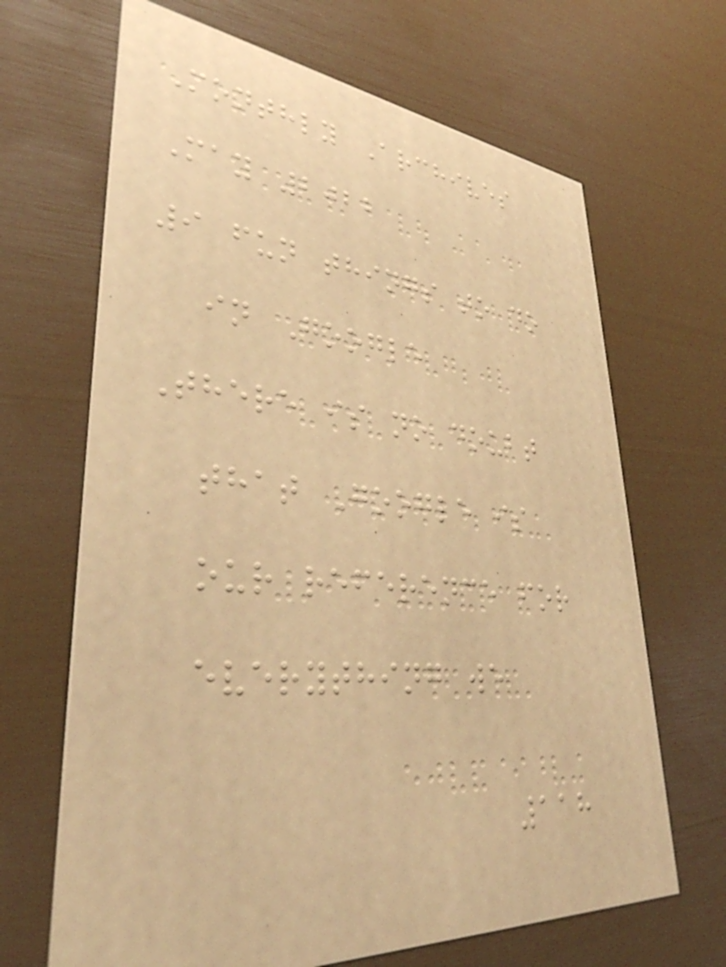Monthly Archives
May 2022
9 fun things to do
in Google
There is no doubt
that Google is
our reference for
everything we
118
